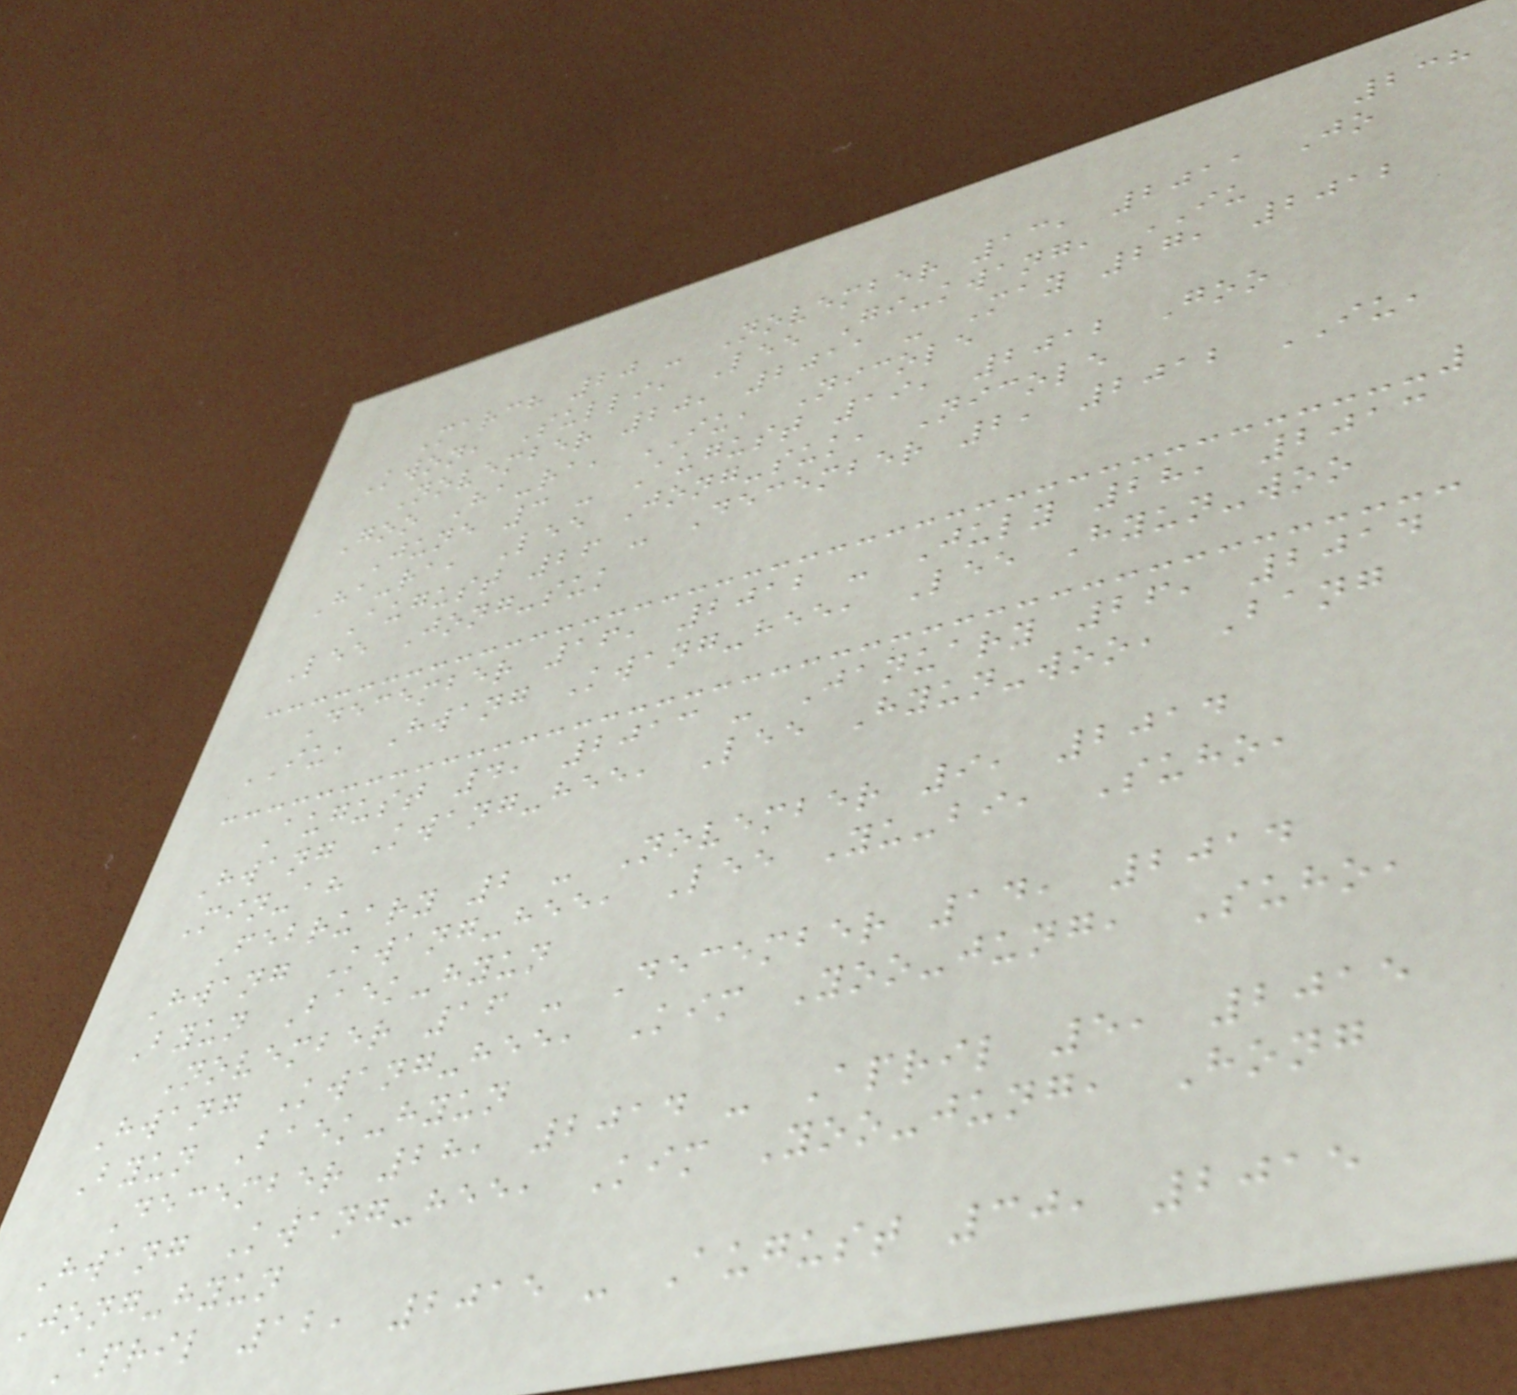238
March 20 - November 13, 2011 Jo
Kwon, Sulli, Lee Gi-kwang, IU
November 20, 2011 - May 27, 2012
Goo Ha-ra, IU, Nicole
June 3 - August 19, 2012 Goo
Ha-ra, Lee Jong-suk, Nicole
August 26 - December 2, 2012 IU,
Lee Jong-suk
December 16, 2012 - July 28, 2013
IU, Hwang Kwang-hee, Lee Hyun-woo
August 4, 2013 - January 26, 2014
Hwang Kwang-hee, Lee Hyun-woo, Bang
Min-ah
February 2 - November 9, 2014
Hwang Kwang-hee, Lee Yu-bi, Suho,
Byun Baek-hyun
November 16 - December 14, 2014
Hwang Kwang-hee, Kim Yoo-jung, Suho,
Byun Baek-hyun
December 28, 2014 - April 5, 2015
Hwang Kwang-hee, Kim Yoo-jung, Hong
Jong-hyun
April 12, 2015 - August 30, 2015
